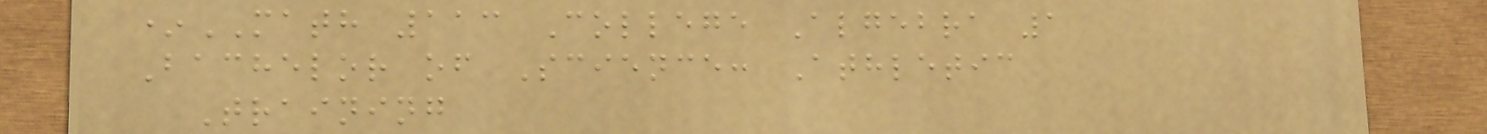*MATH 113 College Algebra 1
Bachelor of Science: Athletic
Training
